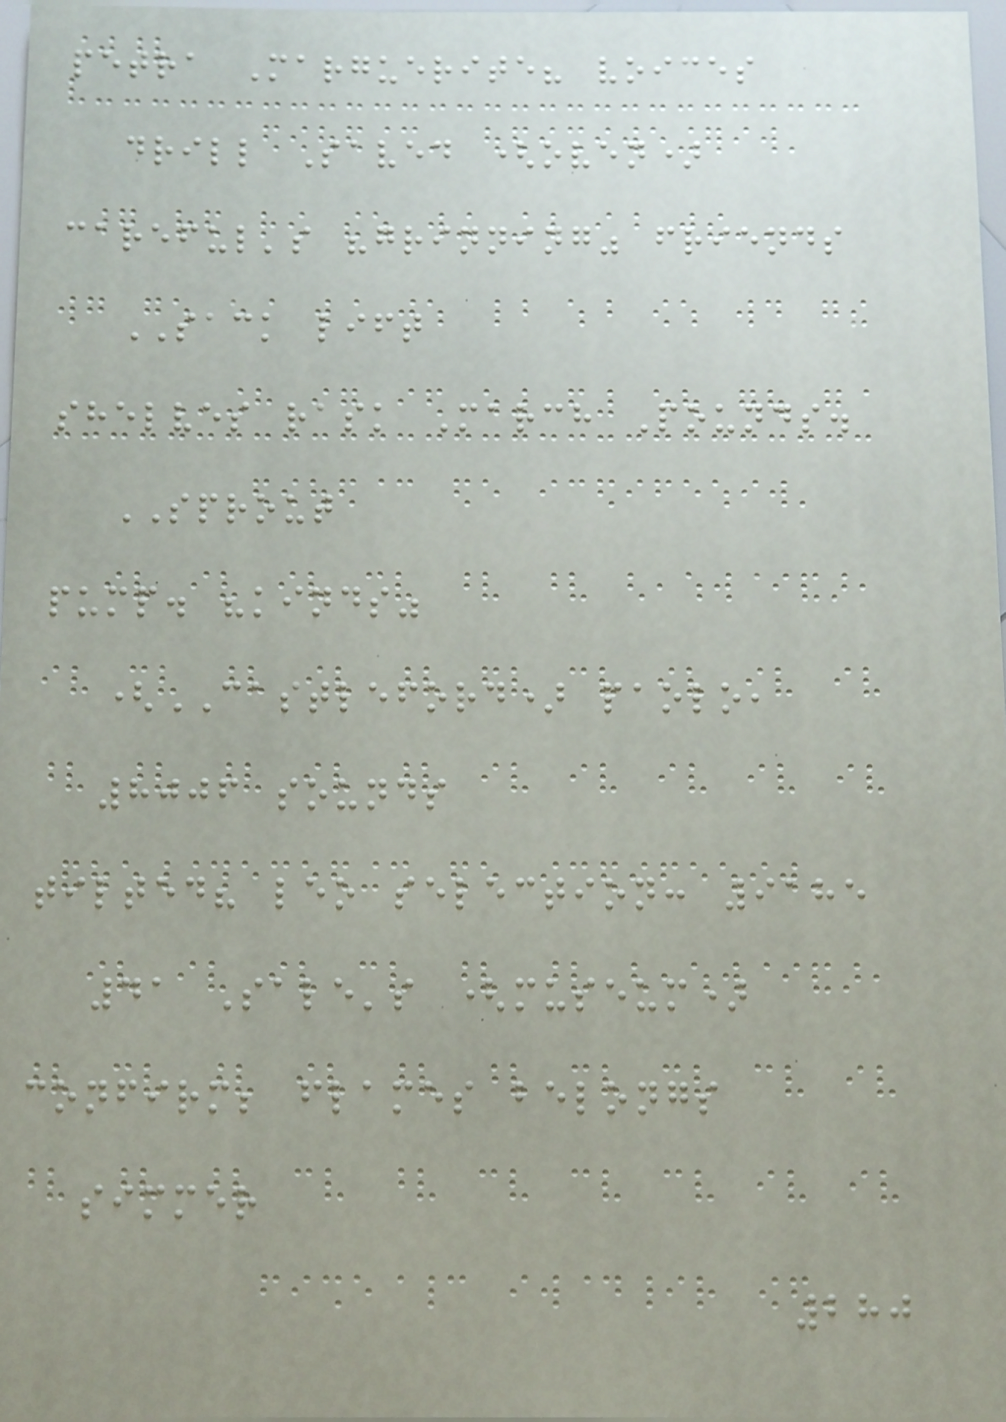petra Marguerite? voices
drill Saved (oven)
careful's "grinning" friends
SACK lift
shelves rask March Pounds.
SPROUT
pump. "kinds"
(CASTLEFORD) paolo,
8006 sounds
tilted? leo selection: 9185
41 Sale's (museum)
confirm; flames belongs
simmer
280
